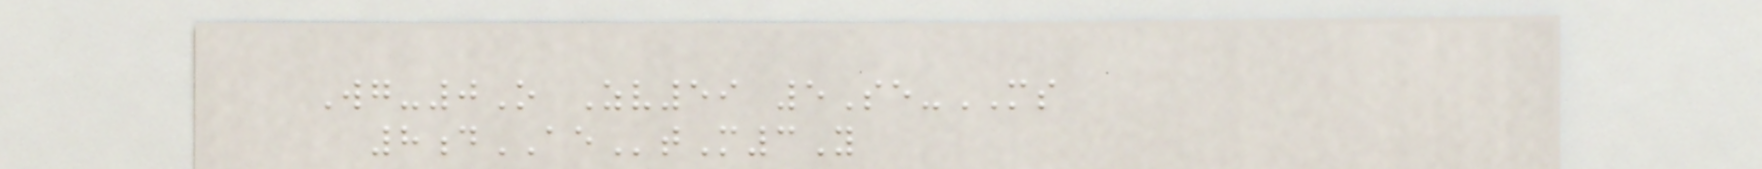Wg-0O Zv59 5Se-MS
8dAEtM3Y
